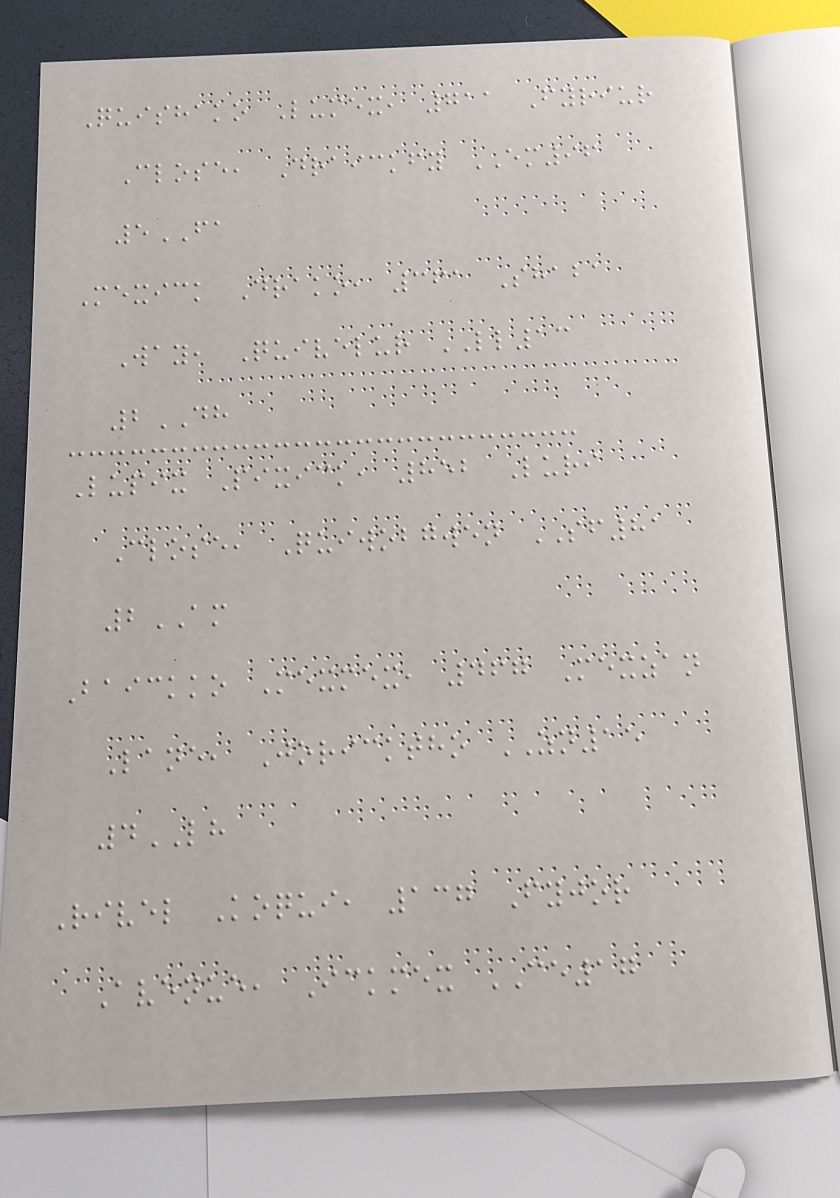Quishako Lumex, 711 Fyriur
Close, Draickfy EM96
5FA
Mexick Drako, 361 Shaba
Way, Quivelur LL13
2DH
Lupix Pixick, 852 Luri
Close, Quiwobgwen SF81
2AM
Baickko Mexmex, 467 Mexzan
Lane, Joricktho ZN15
4LH
Rivel Koqui, 137 Fyjor
Avenue, Ickmex CE17
